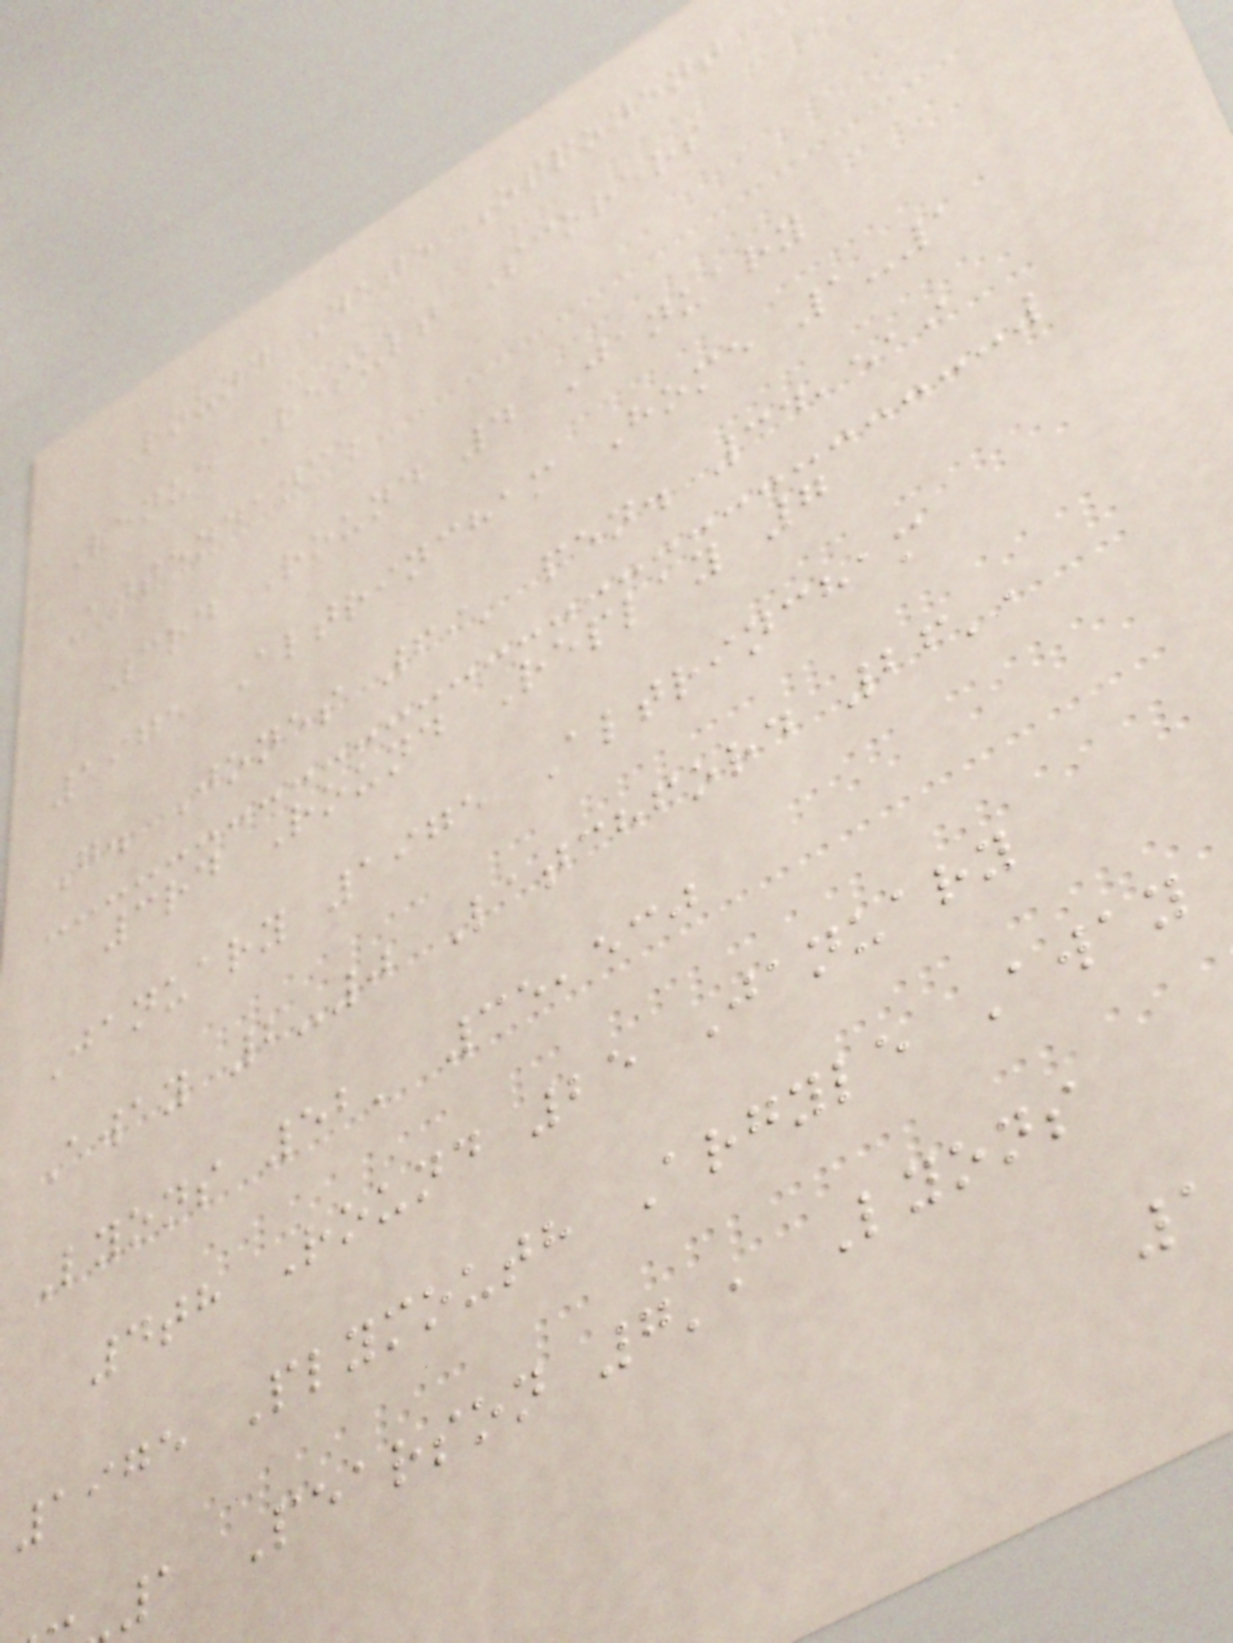Round Date Opponent
Venue Result Scorers
Attendance
3rd Round 4 January
1975 Altrincham Home 1-1
G. Jones 69' pen. 34,519
3rd Round Replay 7
January 1975 Altrincham
Away 2-0 Latchford 26',
Lyons 52' 35,530
4th Round 25 January
1975 Plymouth Argyle Away
1 Pearson 7', Lyons
